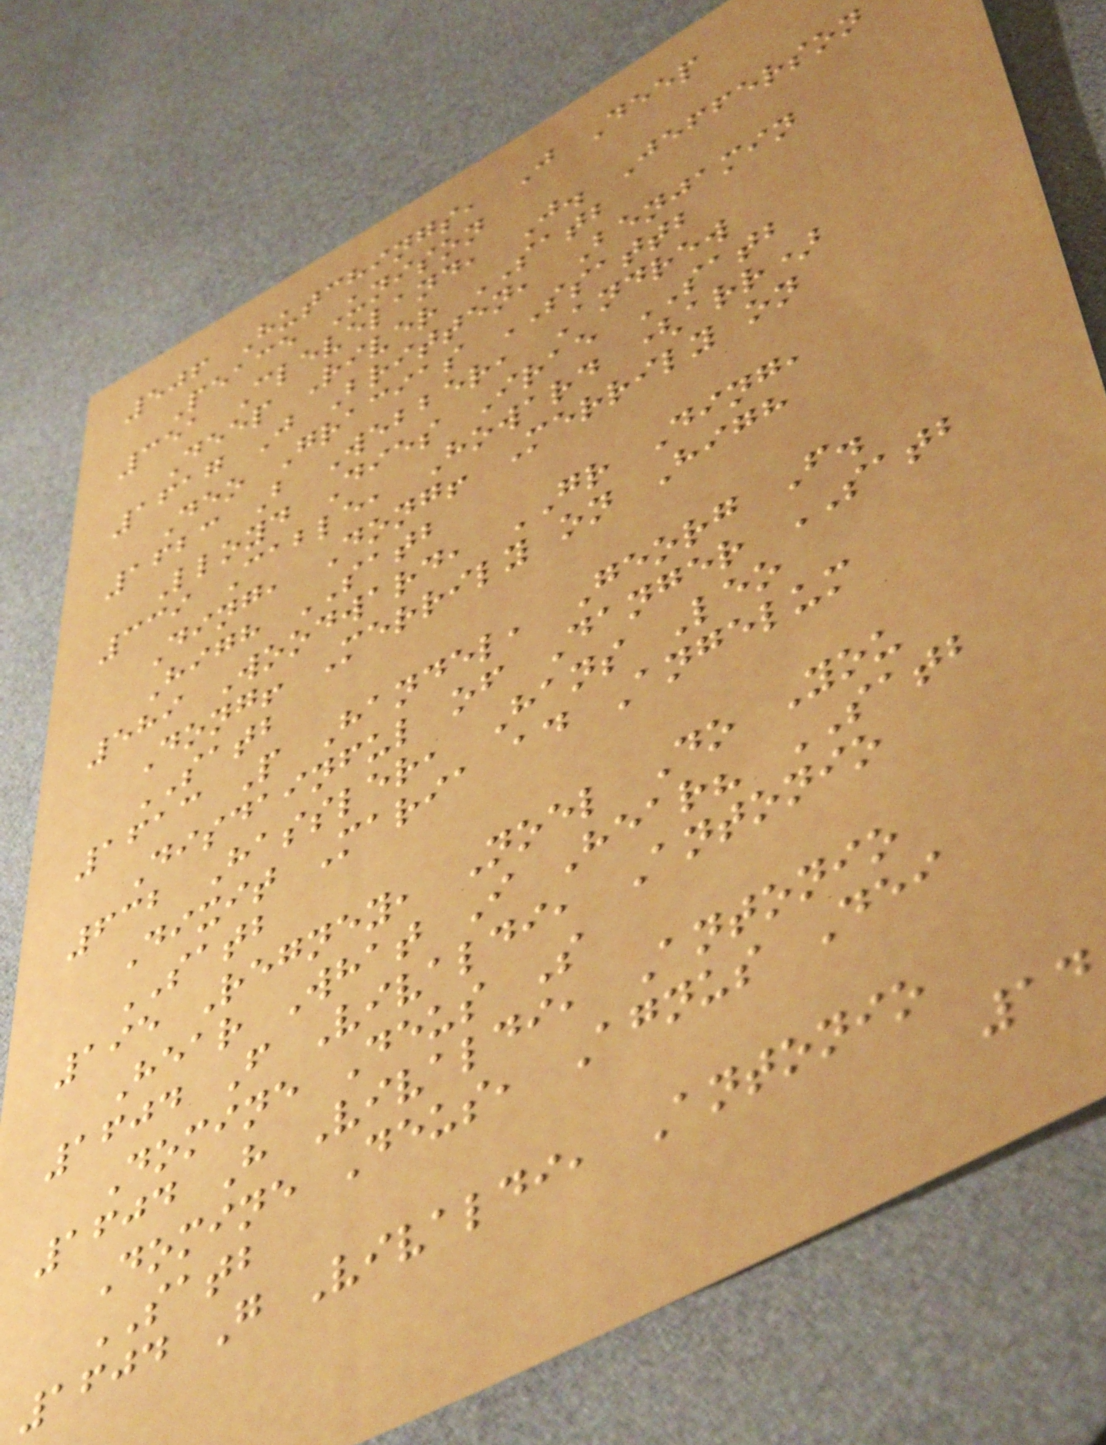506 Hutchings, J Deep
Peace Unison
351 Cleveland, J. Jefferson
Deep River SATB
1617 J Britten, Benjamin
Deo Gracias SSATTB
1623 B Webber, Andrew
Lloyd Dies Irae SATB
339 Cable, Howard (arr)
Ding, Dong! Merrily on
High SATB
589 Woodward, GR Ding,
Dong! Merrily on High
SATB
1613 P Handel, Georg F.
Disdainful of Danger SATB
632 Hassler, Hans Leo
Dixit Maria ad Angelum
SATB
195 Regney, Noel Do You
Hear What I Hear? SATB
1604 F Vivaldi, Antonio
Domine Deus S
1604 H Vivaldi, Antonio
Domine Deus, Agnus Dei
SATB
1604 G Vivaldi, Antonio
14
